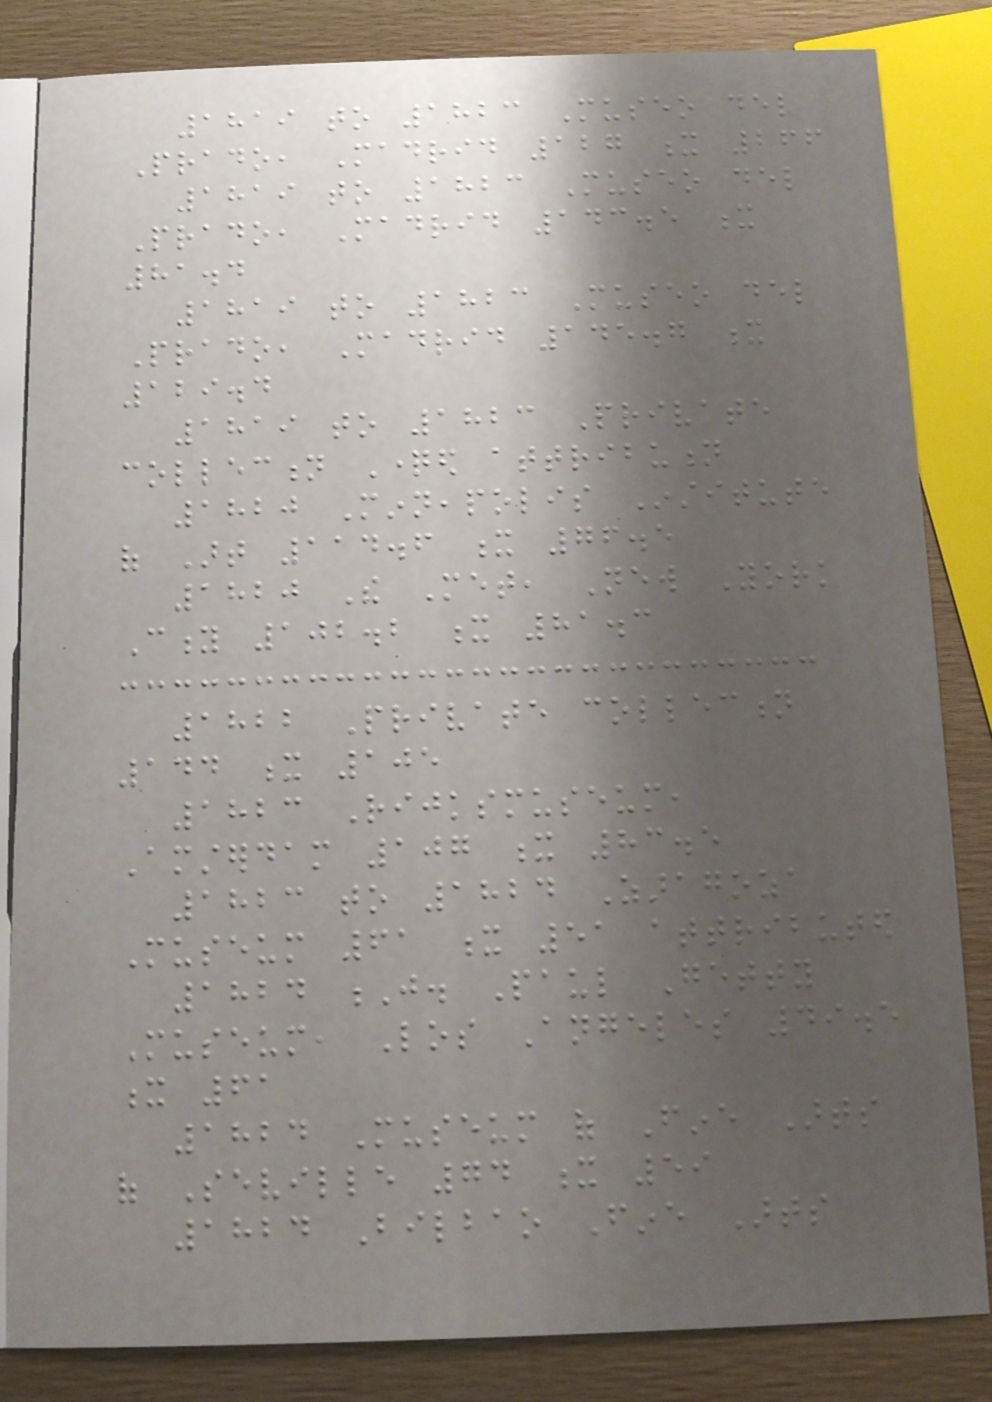1819 to 1823 Museo del
Prado, Madrid 127 x 266
1819 to 1823 Museo del
Prado, Madrid 143.5 x
81.4
1819 to 1823 Museo del
Prado, Madrid 145.7 x
129.4
1819 to 1823 Private
collection Questioned attribution
1820 Minneapolis Institute
of Art 114.6 x 76.5
1820 The Met, New York
City 102.2 x 81.3
1822 Private collection
144 x 105
1823 Rijksmuseum,
Amsterdam 107 x 83.5
1823 to 1824 Zaragoza
Museum 61 x 51 attributed
1824 J. Paul Getty
Museum, Los Angeles 49.5
x 61
1824 Museum of Fine Arts
of Seville 74 x 59
1824 Bilbao Fine Arts
